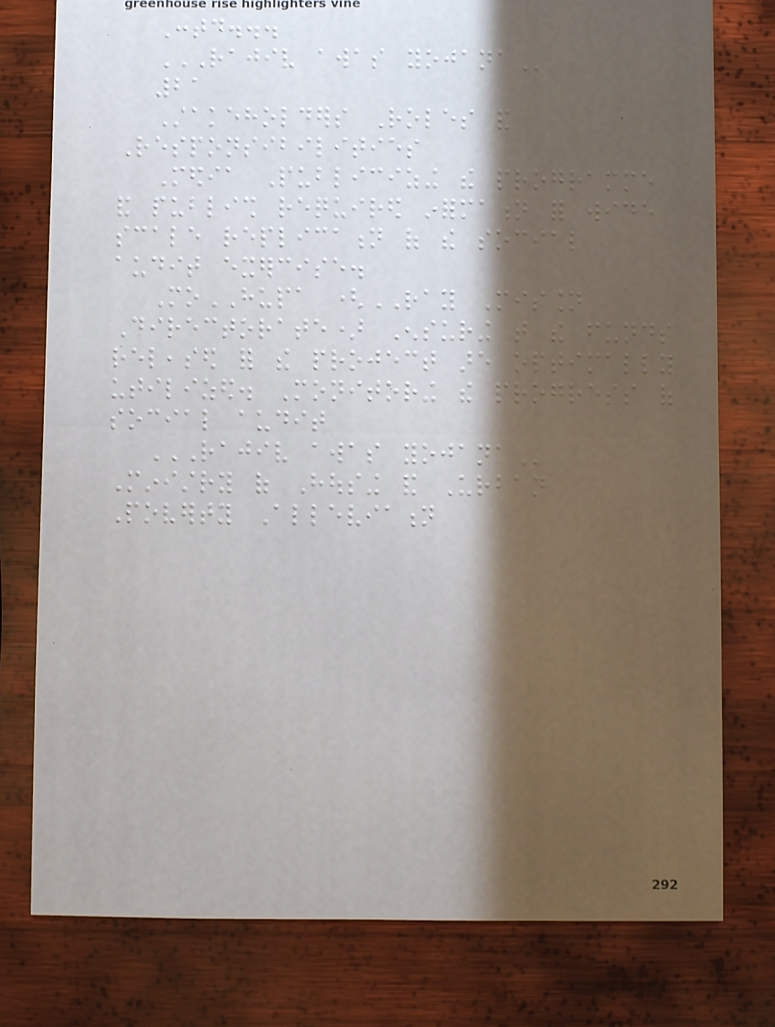Contd...
RAJIV AWAS YOJANA
21
Stakeholders Roles and
Responsibilities
Media Publicizing the programme
and publish required information for wide
scale replication of the social
audit exercise.
MoHUPA (RAY Mission
Directorate) Ensuring that the funds
released for the project are optimally
utilized. Monitoring the progress of
social audit
RAJIV AWAS YOJANA
Ministry of Housing and Urban
Poverty Alleviation
